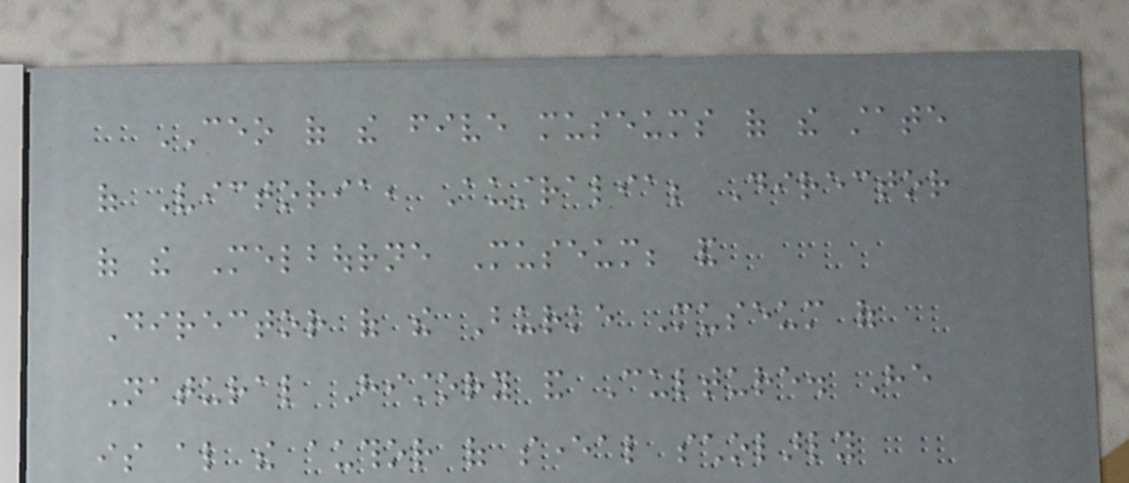CEO of the five museums of the state
of Victoria, Australia; Director
of the Melbourne Museum; and
Director of the Burke Museum of
Natural History and Culture. He
is also the author of several scholarly
